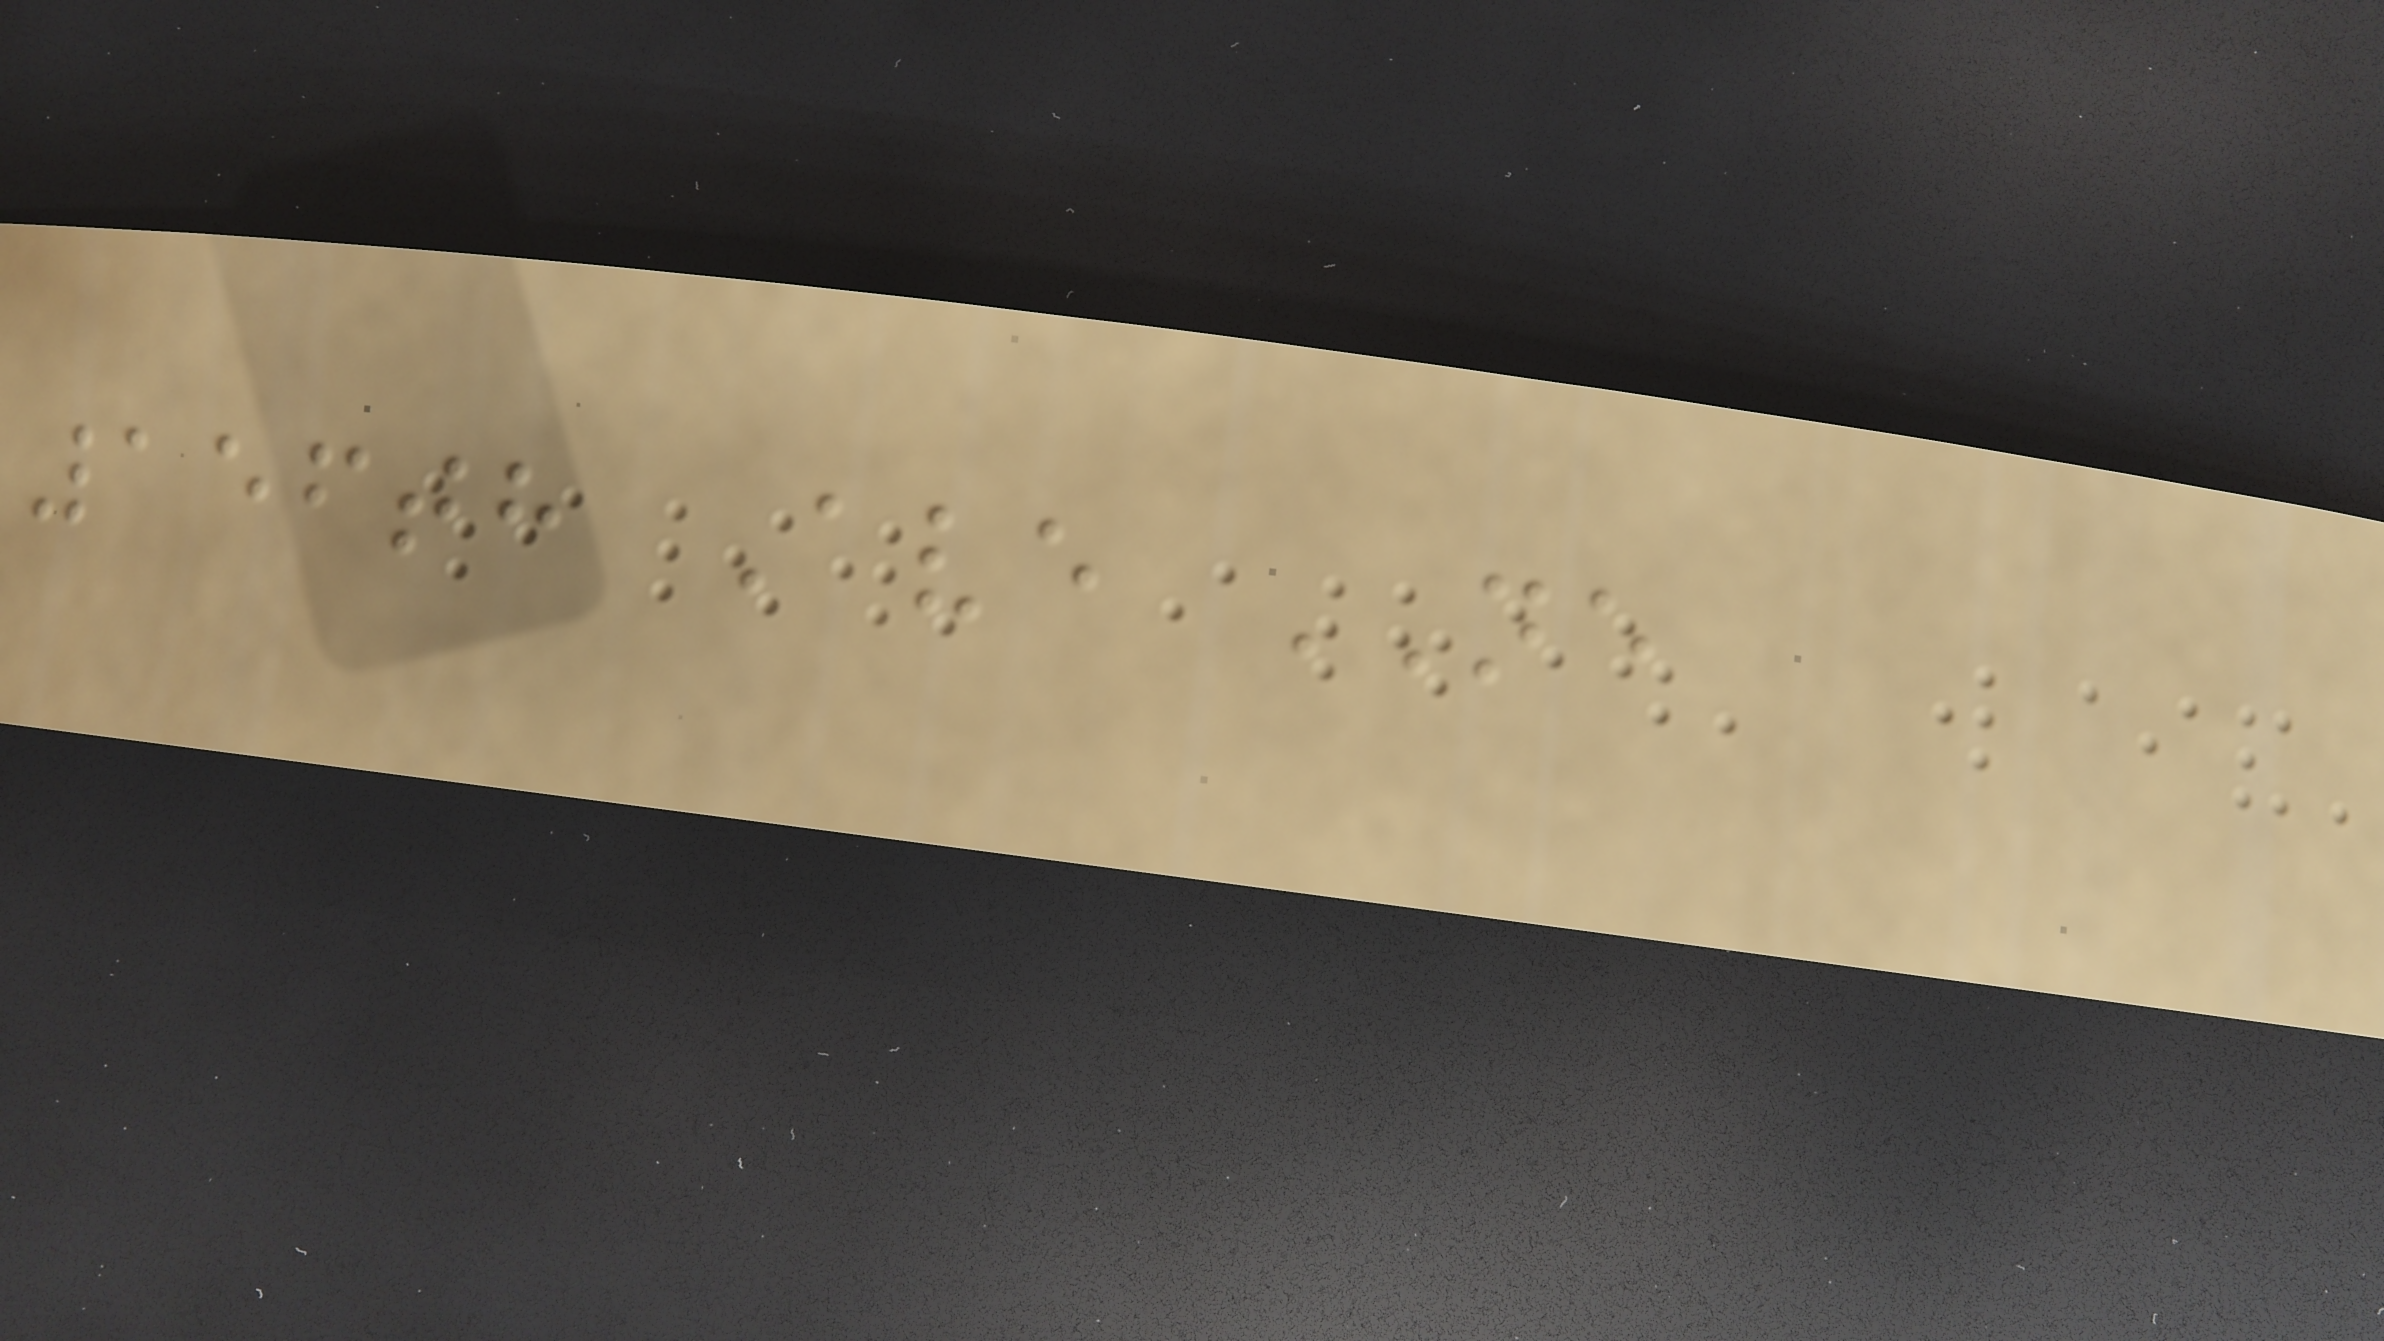156th Ave NE
